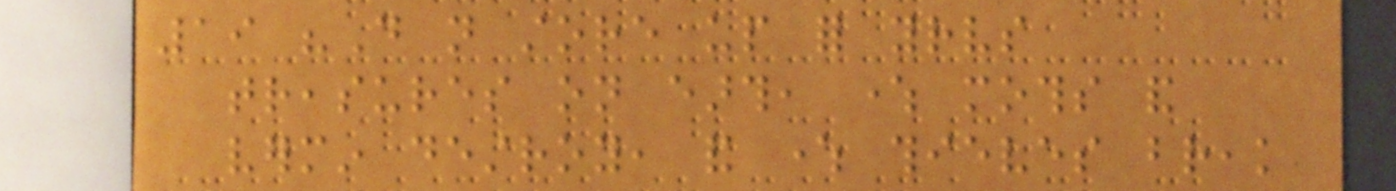19 "Do not store up for yourselves
treasures on earth, where moths and
vermin destroy, and where thieves break
